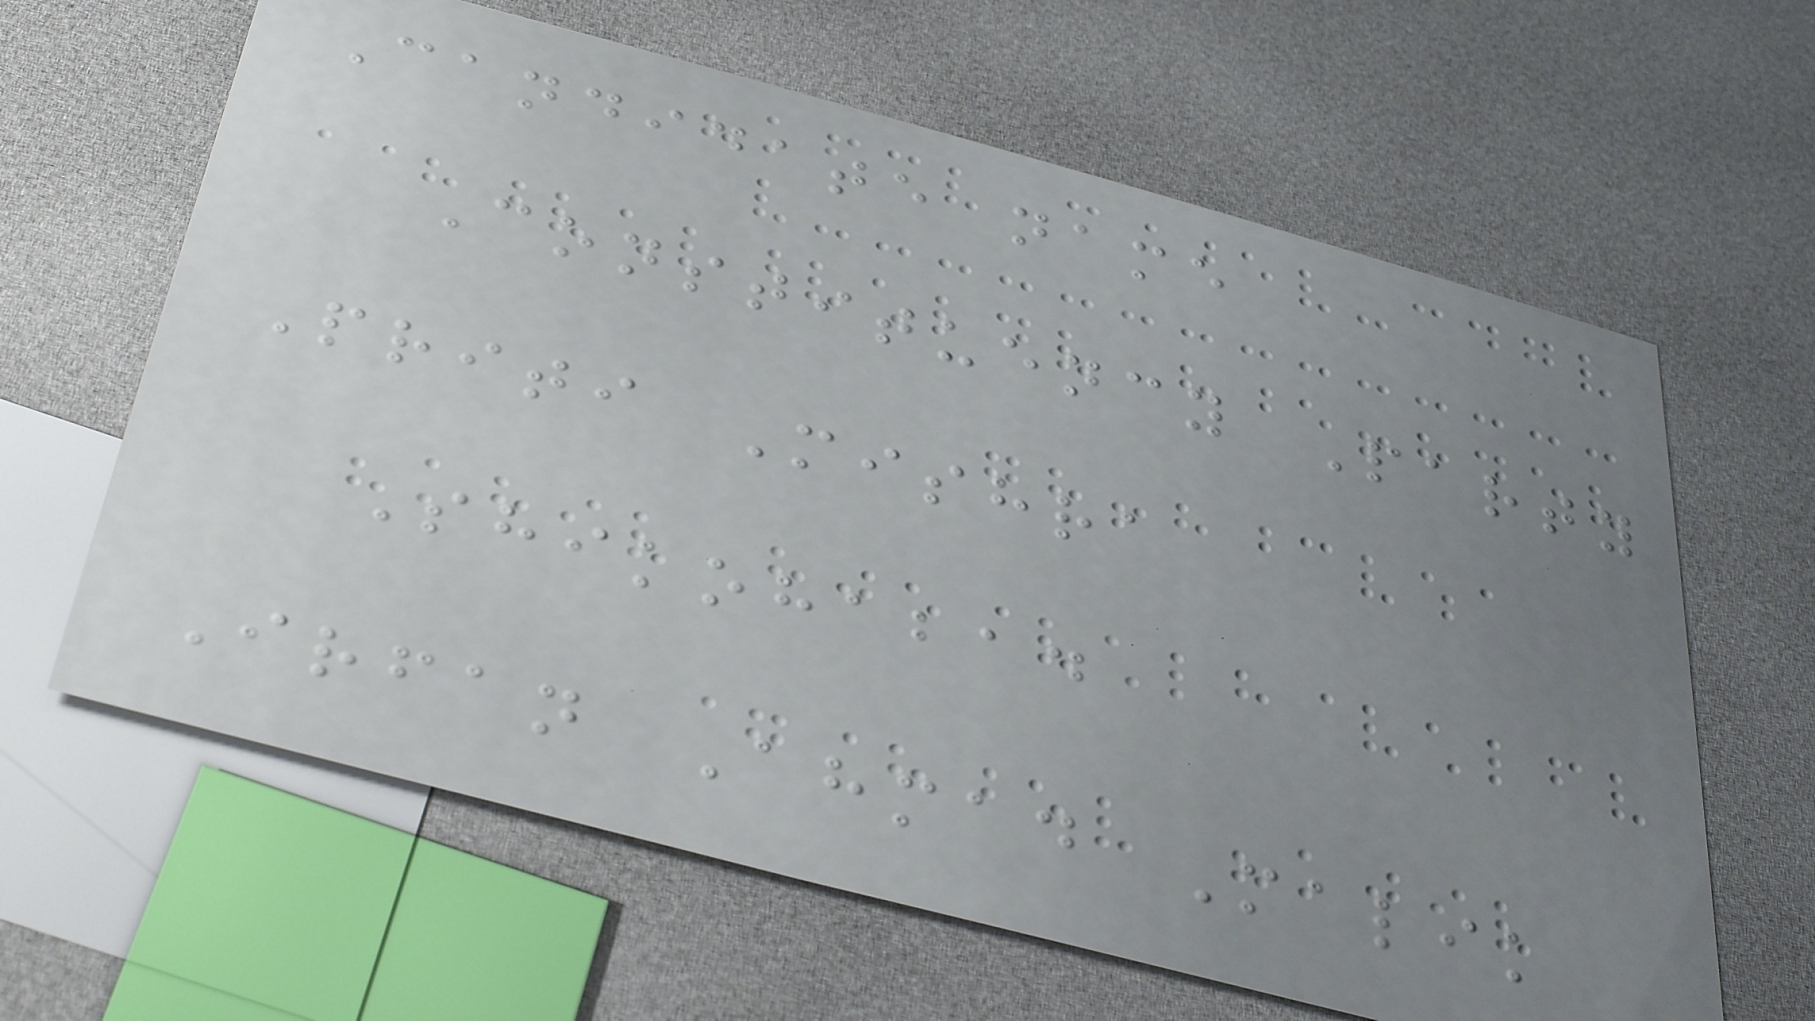Candidate name
Constituency Party
Priti Mishra
Shikohabad
Irfan Ahmad Malik
